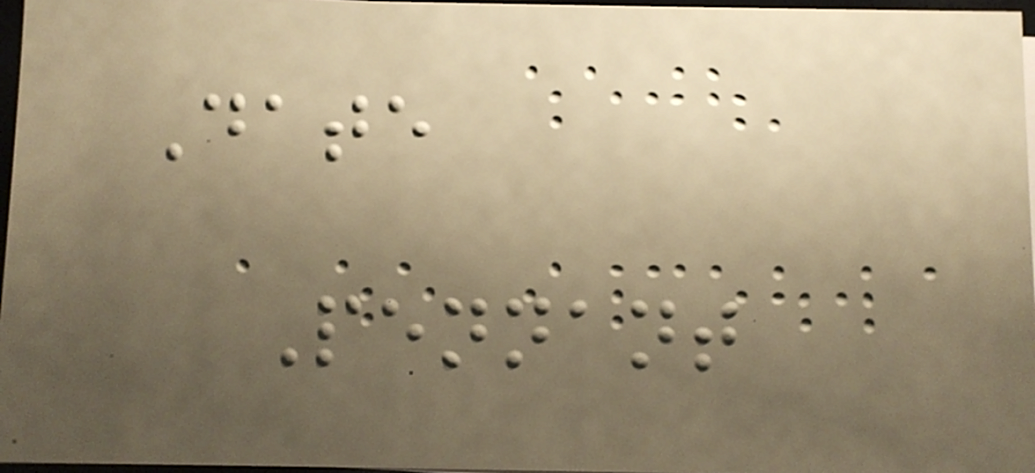Date
Pennant
